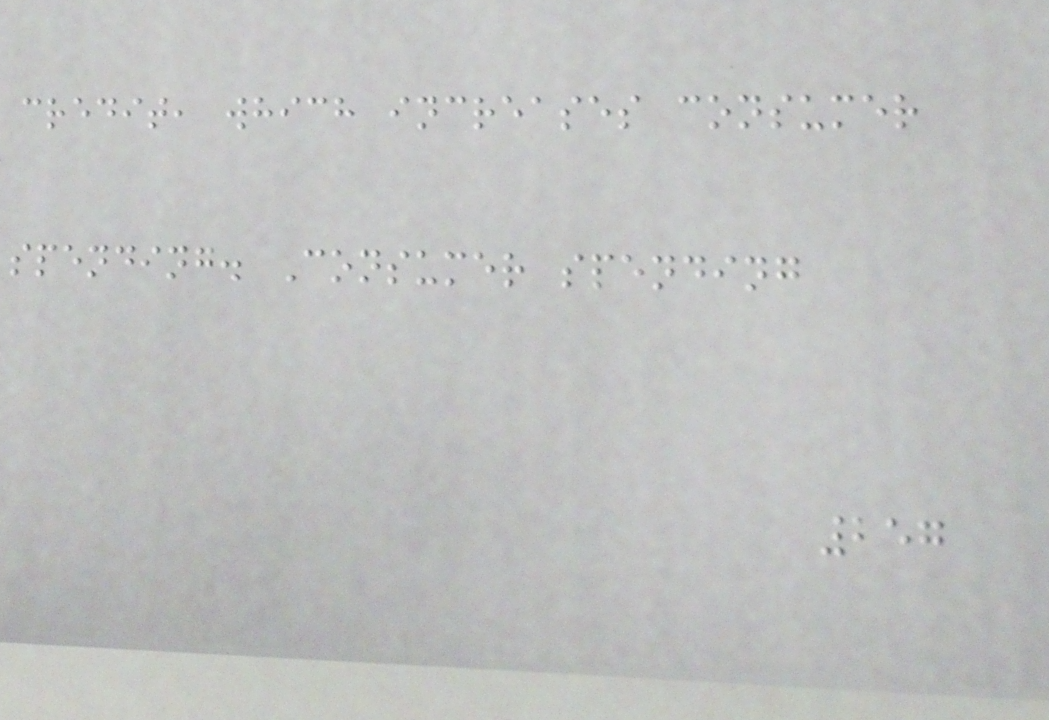credit, which increases consumer
spending. Consumer spending
257
